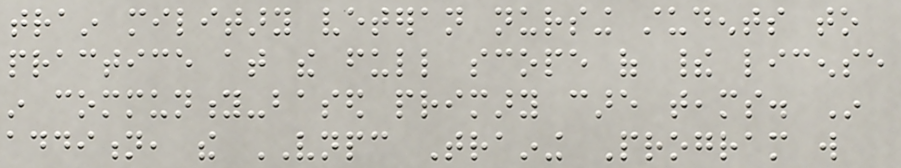train military veteran nursing students to
practice at the full scope of their license
in community-based primary care teams. In
addition, the VNPC Training Program will
